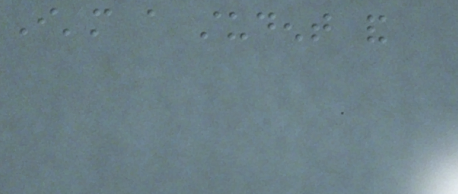I'm a student and
